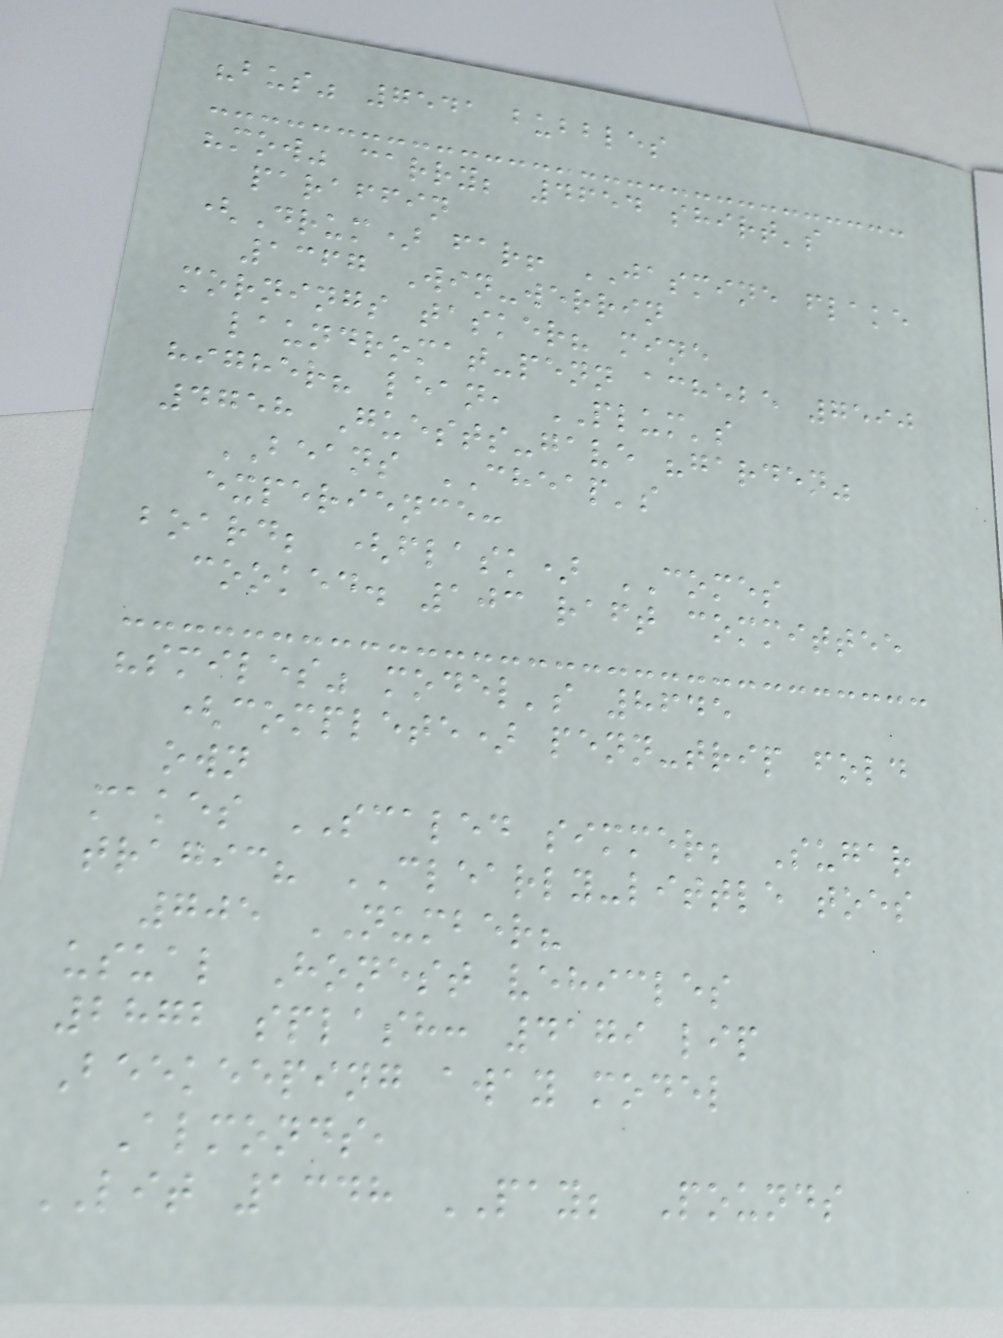"bus" 7541 bubbles
"mow" carry; 4654 shirt's
paraffin
(Drum) far! JASMINE flake
1367 Win-werrin
mornings tasker? mine
laundromat-penn achebe 7590
higher? lean, PLUM's
4758 Guests-gave "garden"
BEANS CHEAP's
experience:
board; (flask) COMES
cooked. 103 raft committee
"smiles" model's 8645
(complete) penn-trip fold
own
makes SCALED simmer; Sugar
tragic? CLEARLY-little toes
705 NUMBER?
usual Honest vehicles
2872 splash: 4179 lip
Beekeeping away model
Almonds,
LIT 1348 PAY; Pounds
